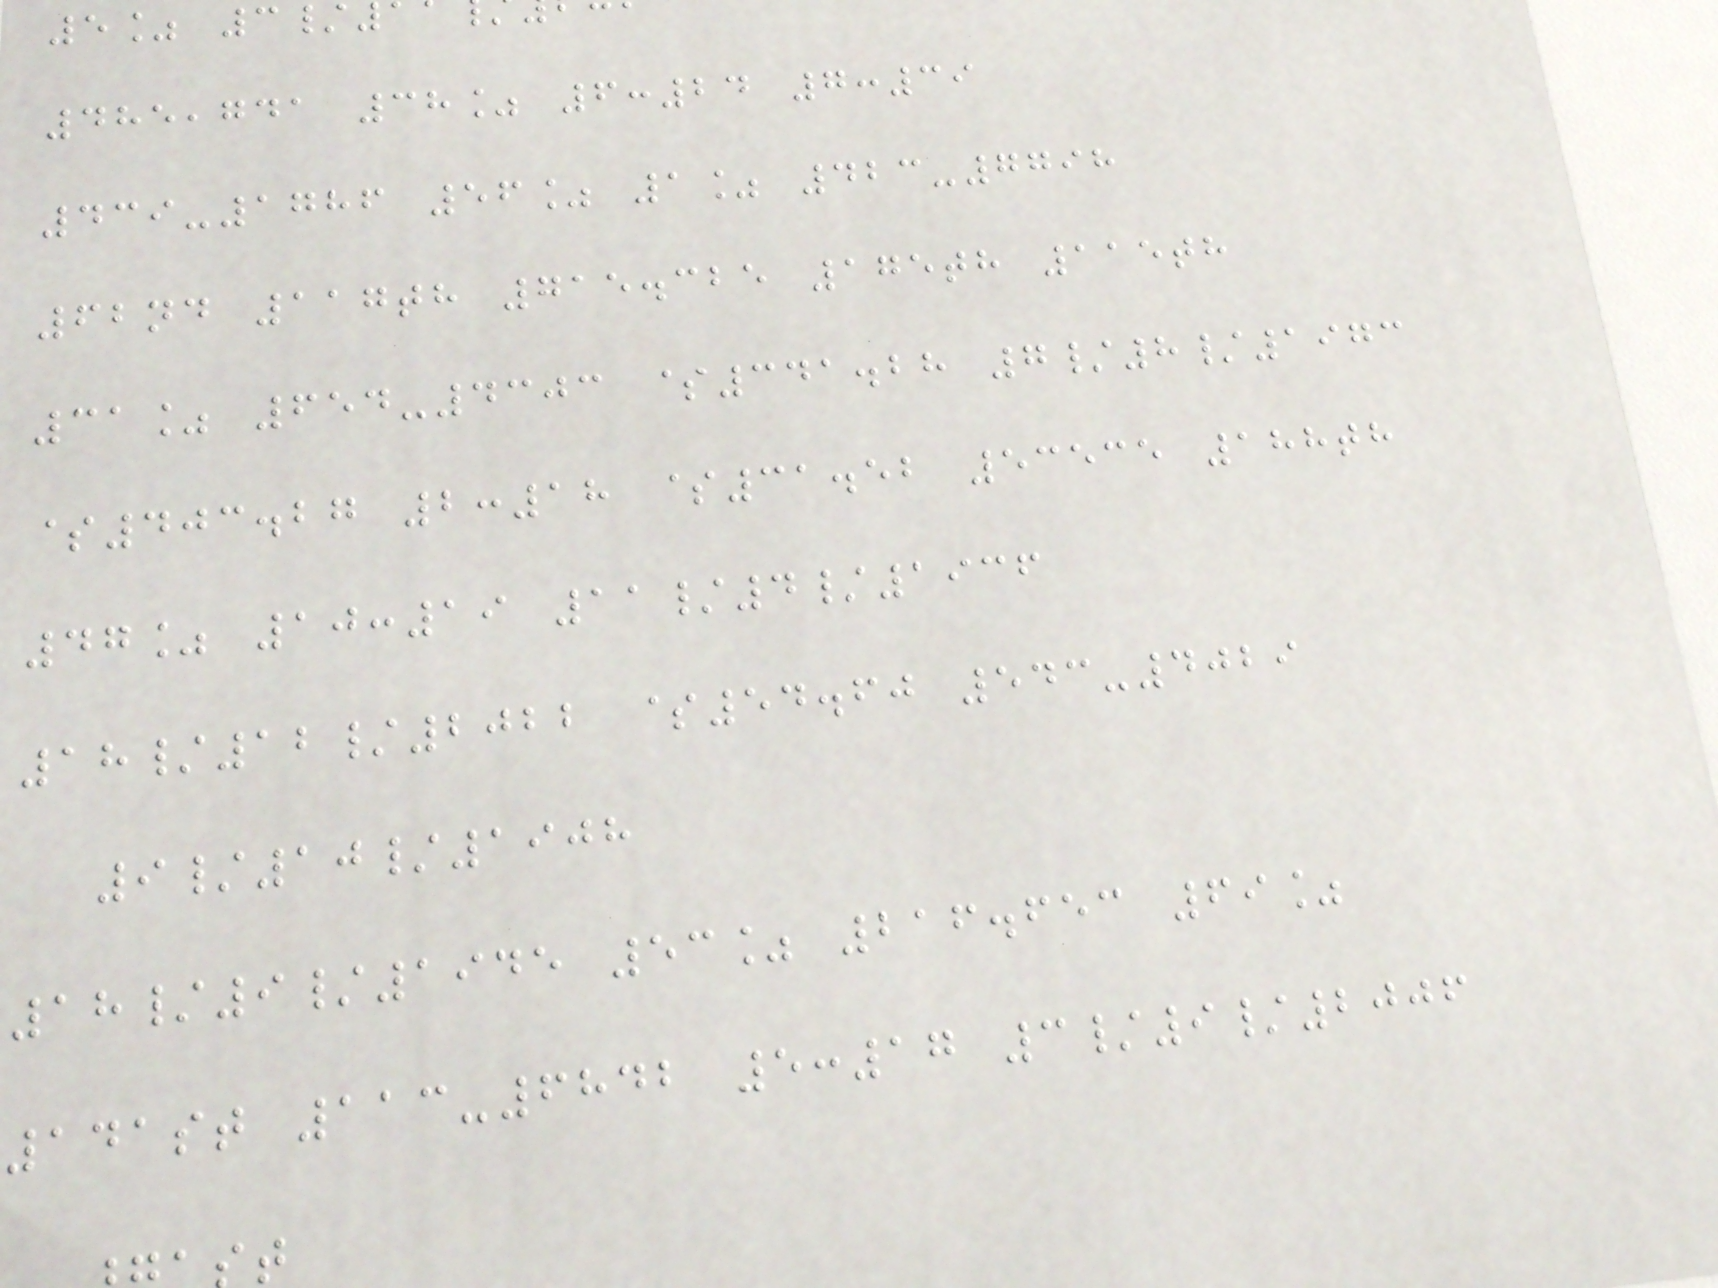5% 3/
485,741 38% 6:24 7:39
439-1786 56% 1% 423-7798
62nd 117th 715.325 175th 115th
31% 654-4303 $341.28 7/8/1973
$403.27 2:18 $31.52 53535 188th
47% 10:19 11/4/1936
18/12/2022 $54.60 543-4029
9/10/1908
18/9/1945 53% 216.653 69%
141st 113-6842 5:17 3/9/2006
